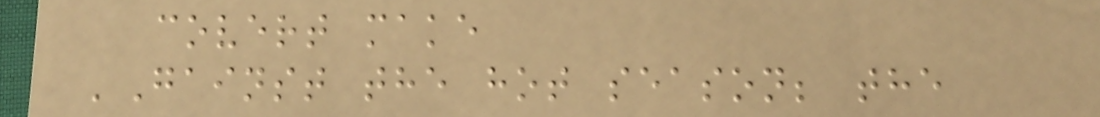covert make
'Gainst the hot season; the
